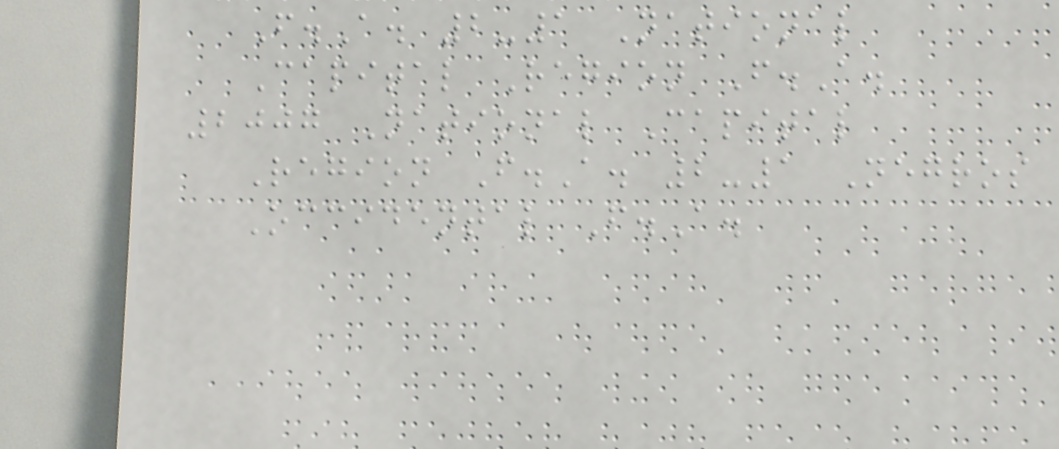F.A. 2-1 National
Capital Region F.A.
2007 National Capital
Region F.A. 2-1 Negros
Occidental F.A.
